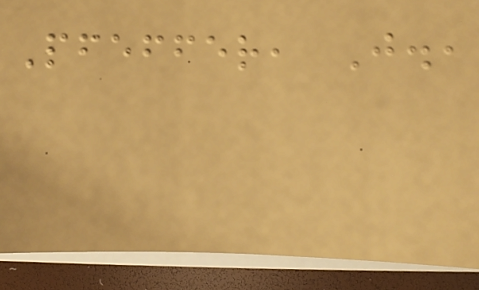Pfeffer, J.,
